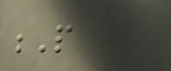P
